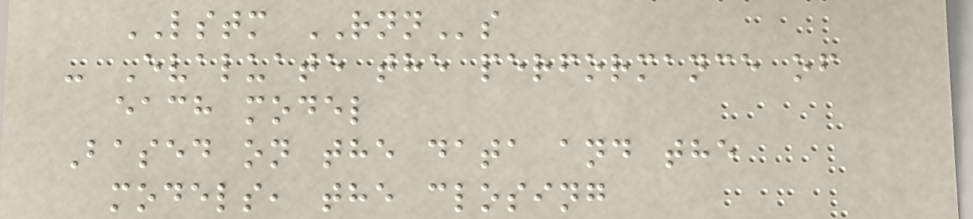LSTM RNNs
- Evaluate the performance of
each model
Based on the data and the
models, the closing
